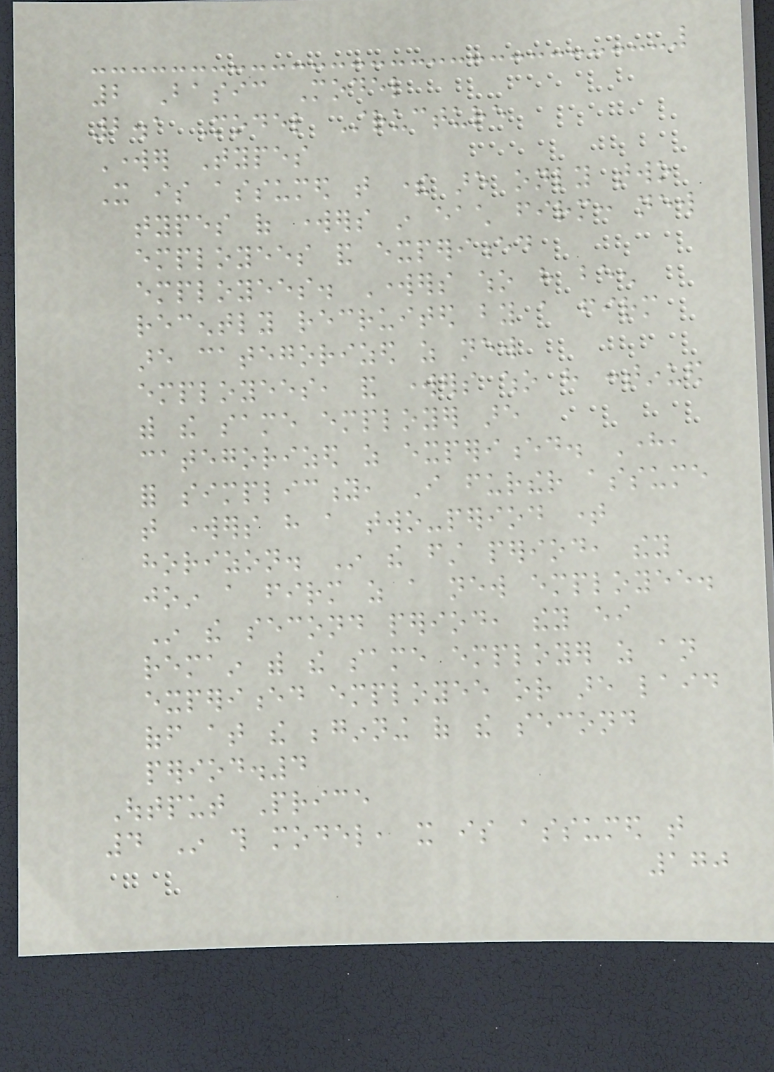2 Basic Model
2.1 Model Structure
Worker Types
It is assumed that there are only two
types of workers in each firm: new
employees and experienced
employees. Workers who have been
recently recruited by a firm
are categorized as new
employees, and workers who have continued
with the same employer are
categorized as experienced. Here,
for simplicity, I further assume
that workers have a two-period time
horizon. In the first period, they
join a firm as a new employee.
In the second period, they either
remain with the same employer as an
experienced employee or are laid
off at the beginning of the second
period.4
Output Price
4 In this model, it is assumed that
170
